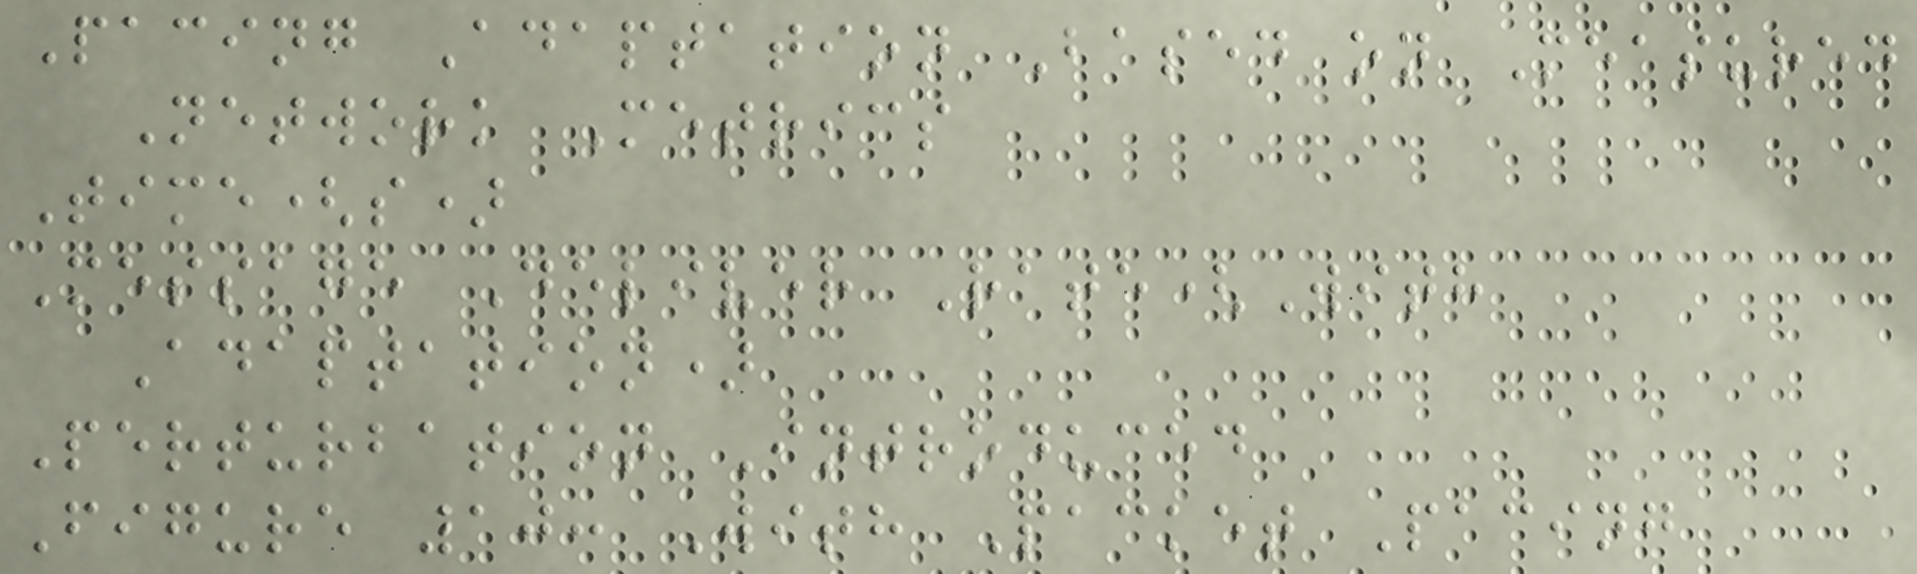Pacing Adaptation Based on Measured
Network Metrics
Time(s)
Message Deliver Rate(With
Adaptation)
Perturbation Introduced
Figure 10: With Packet Pacing
